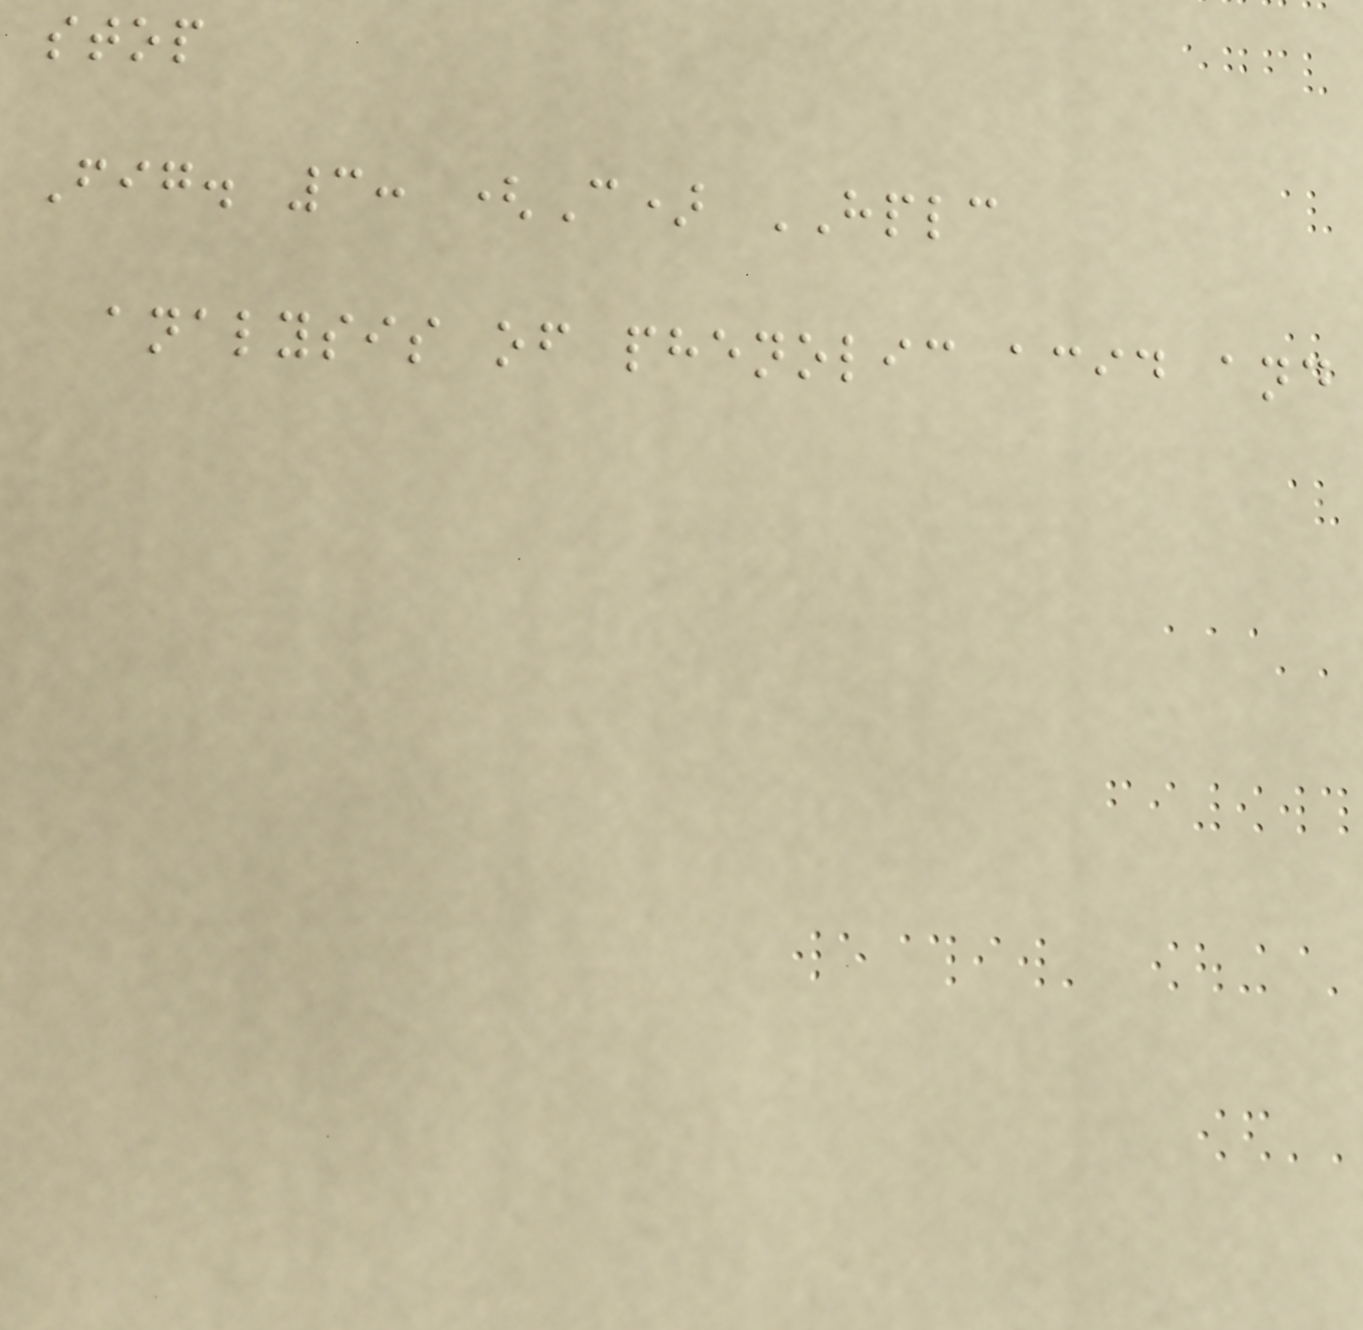stop
Fig. 3: (C) HPLC
analysis of phenolic acid and
